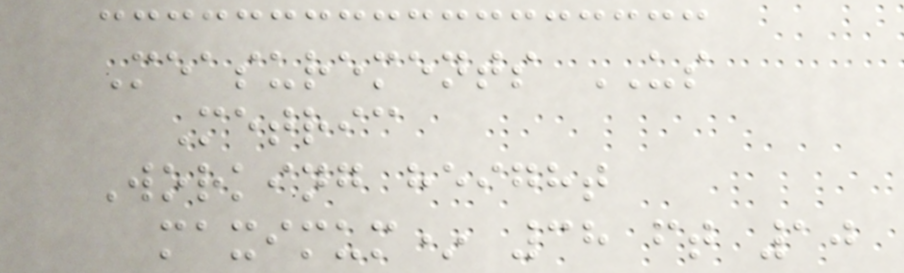Measurements US
Metric
Working height
maximum* 38 ft 10
